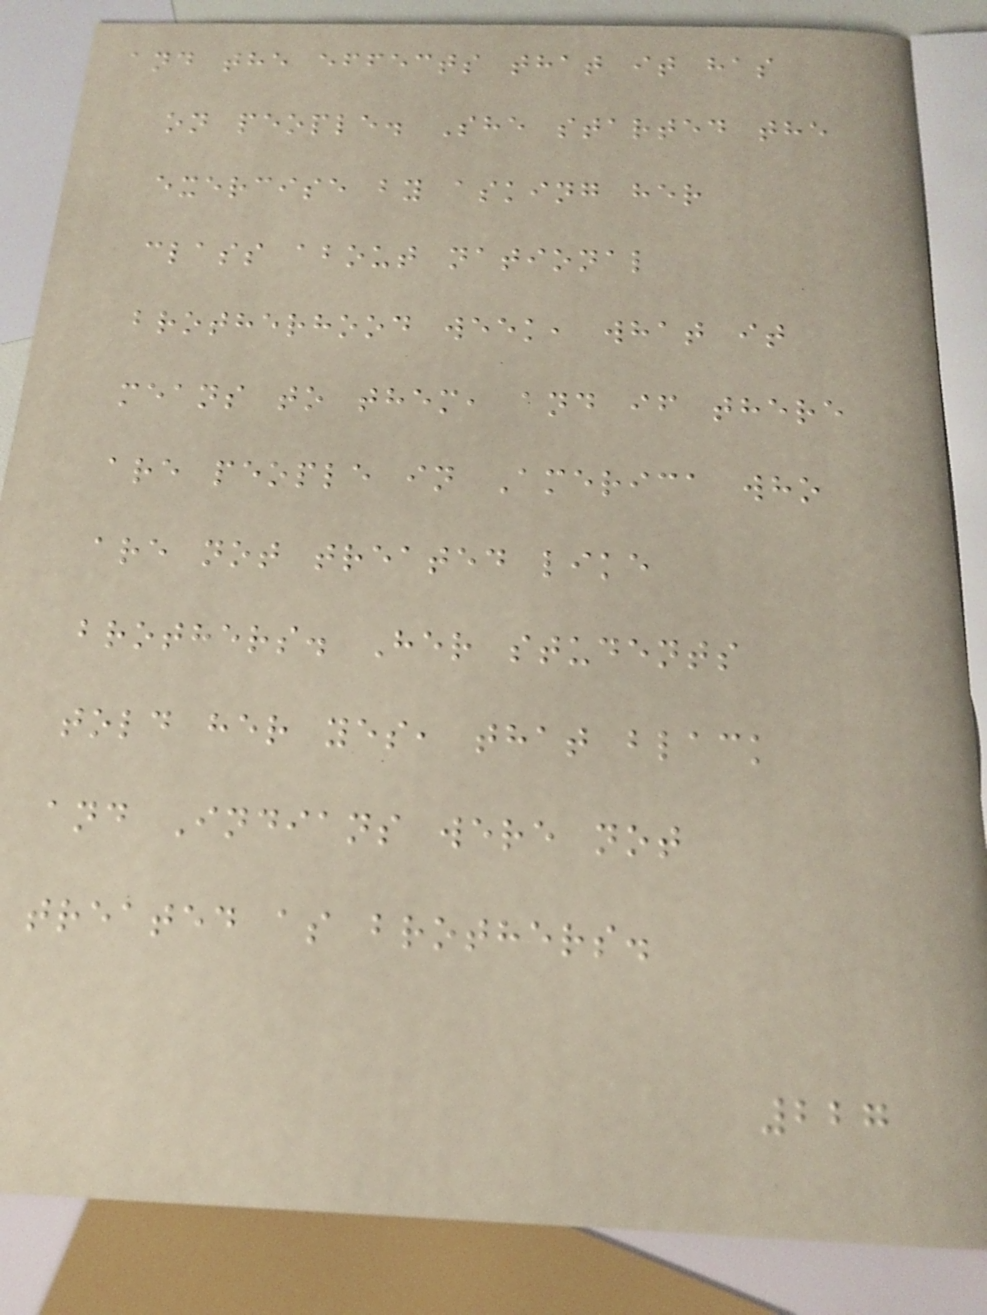and the effects that it has
on people. She started the
exercise by asking her
class about national
brotherhood week, what it
means to them, and if there
are people in America who
are not treated like
brothers. Her students
told her yes, that black
and Indians were not
treated as brothers.
227
